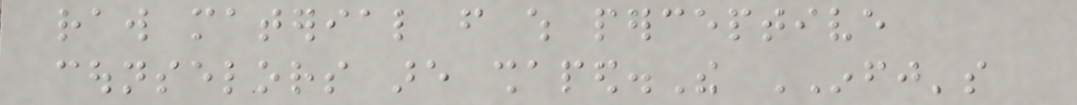raw material from which perceptive
counselors are shaped.The INFJ's
